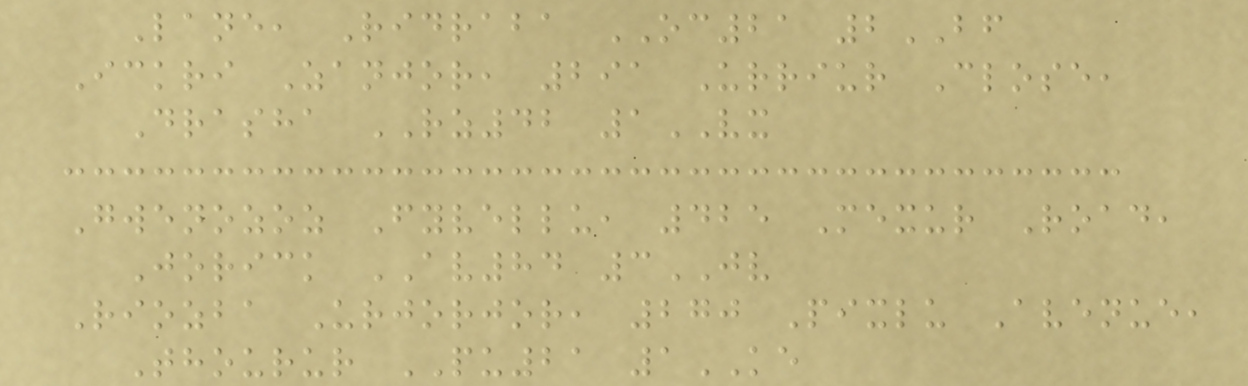Lane, Ridraba OC21 2BF
Ickri Zanjor, 291 Urriur Close,
Drasha RZ42 1VX
Gwenozoz Fyvellu, 425 Mexur Road,
Jorick AV84 3JV
Riozba Urjorjor, 270 Pixlu Avenue,
Thourur PU21 1KE
